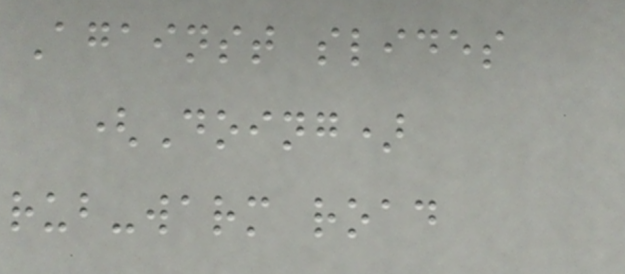Against slides
(Doing)
rub-warm road
